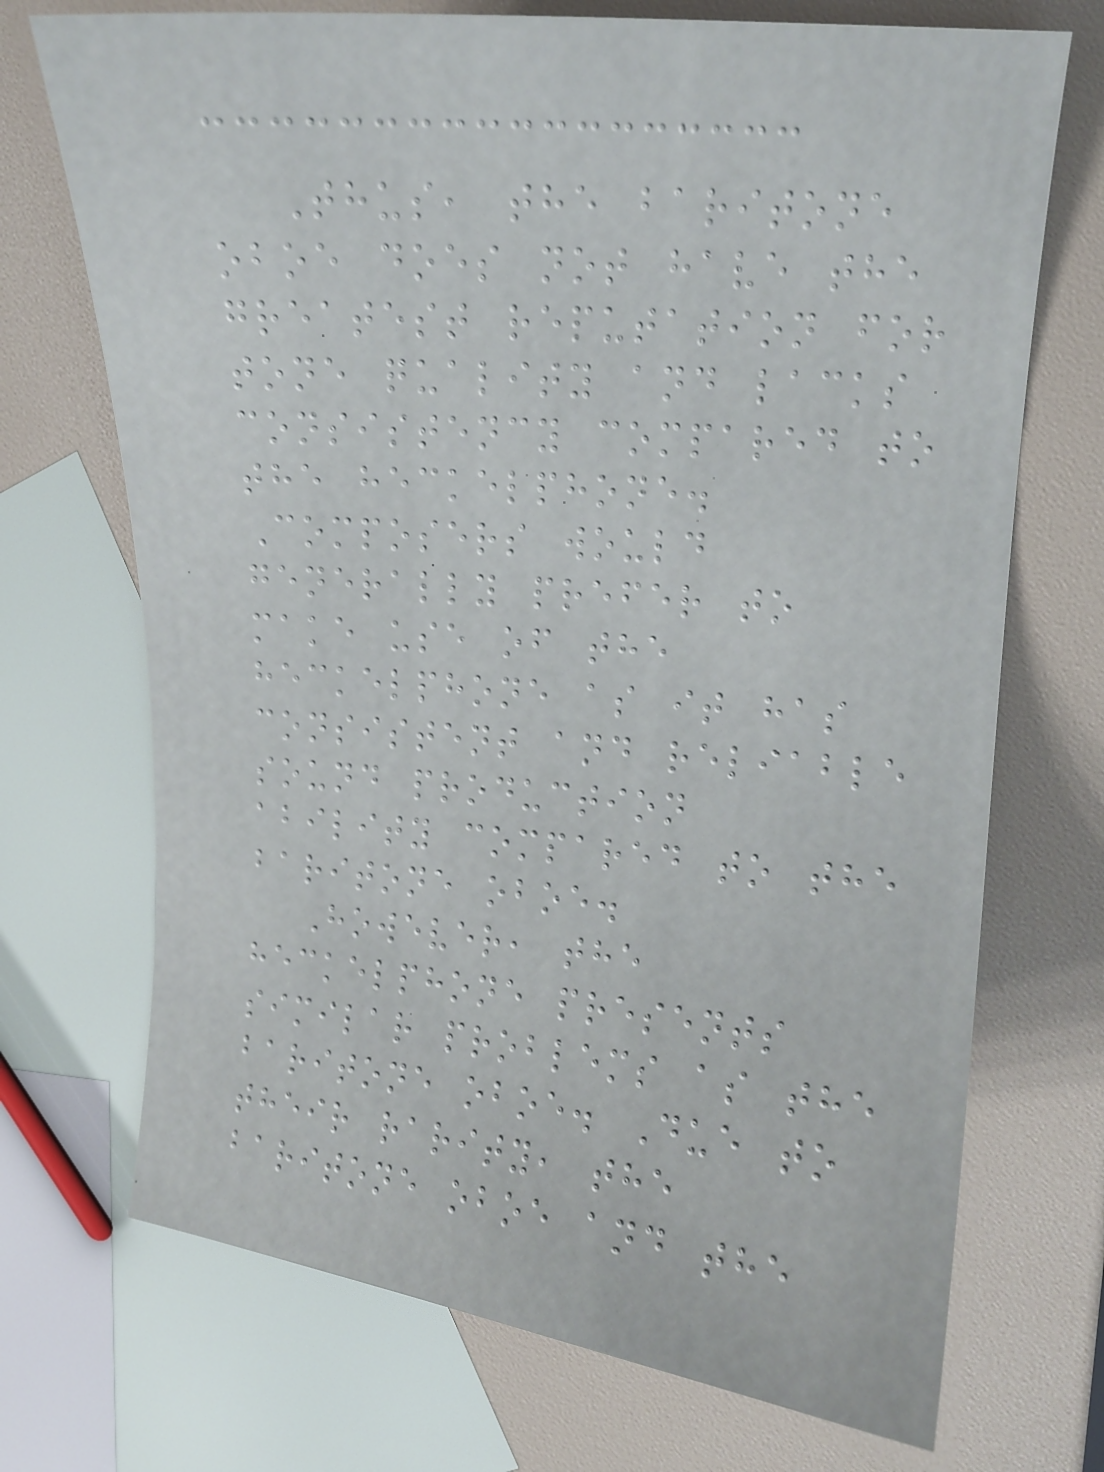Thus, the baritone
oboe does not have the
greatest reputation for
tone quality and lacks
consistency compared to
the heckelphone.
Composers would
generally prefer to
make use of the
heckelphone as it has
consistent and reliable
sound production
ability compared to the
baritone oboe.
However, the
heckelphone presents
similar problems as the
baritone oboe. Due to
their rarity, the
baritone oboe and the
